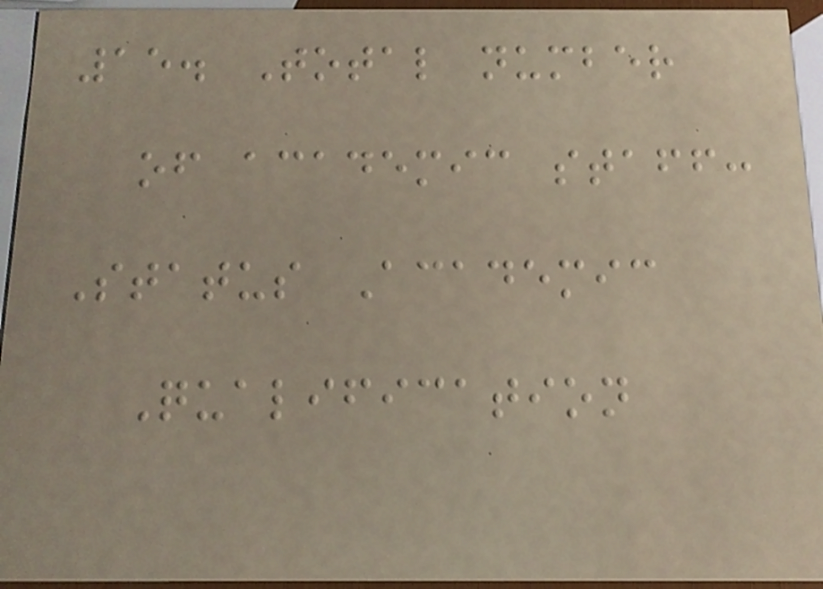15. Total number
of academic staff:
Status Academic
Qualification
